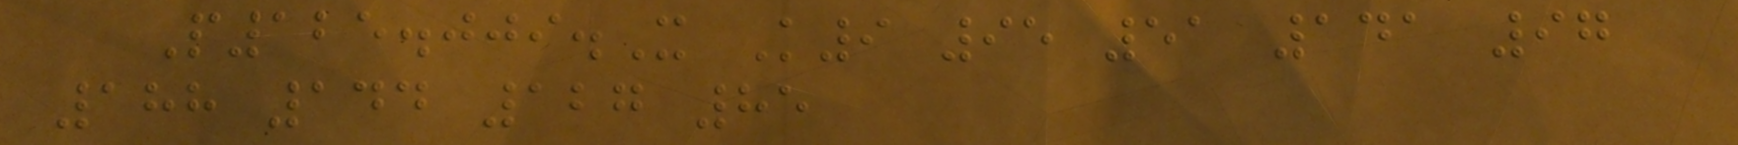P125.009.X K9 95 51 141 97
188 144 127 85
